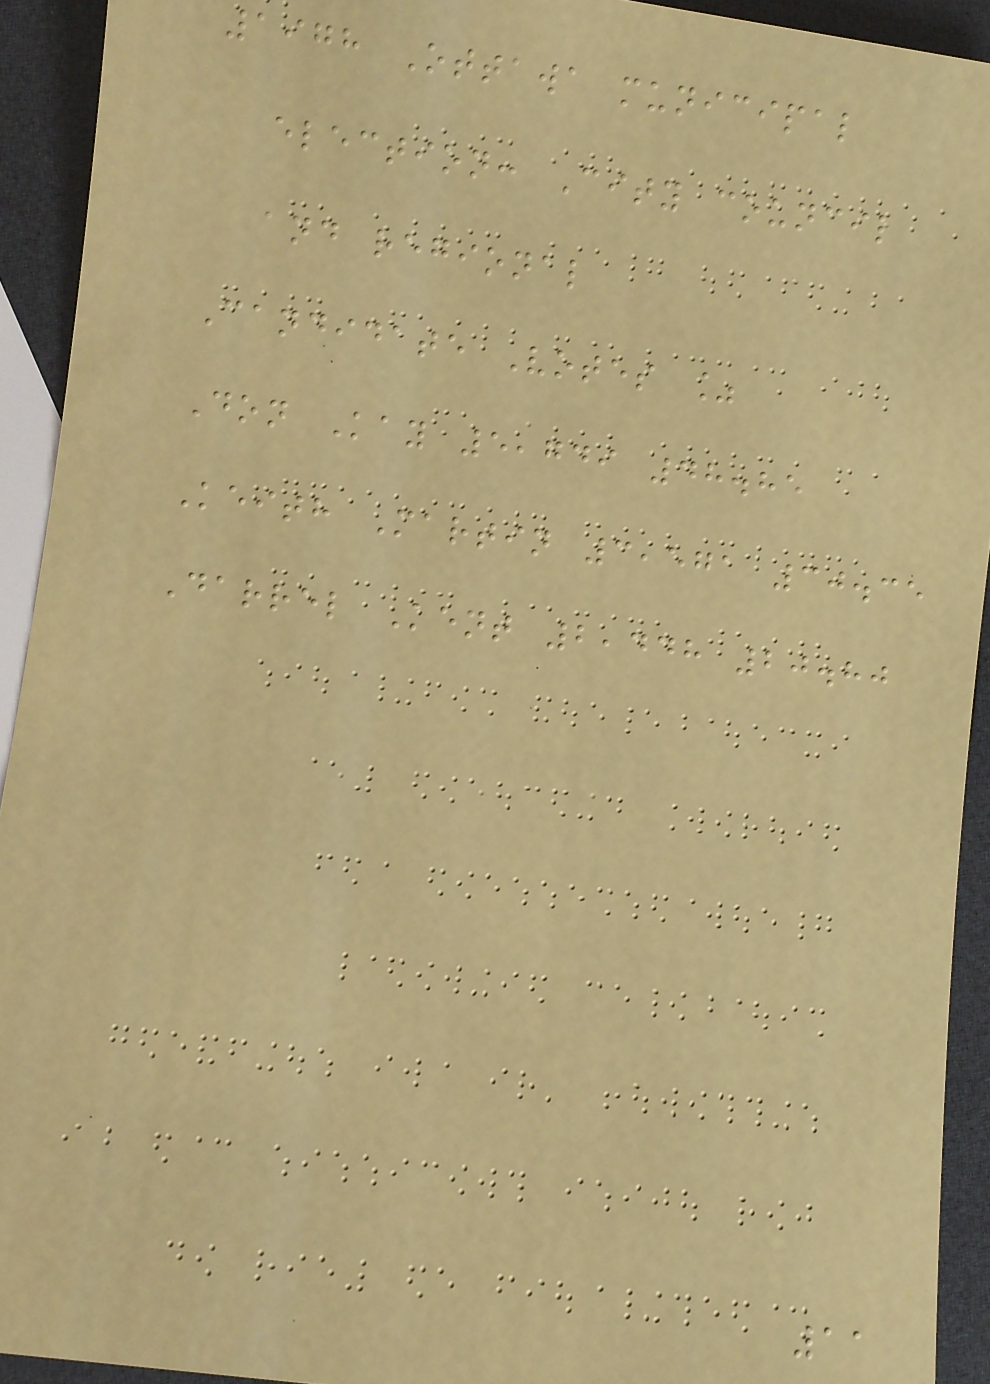1978 Ottawa municipal
election: City council
and regional
Candidate Votes %
Don Kay 5,749 48.85
Keith Martin 3,571 30.35
Darrel Kent 2,448 20.80
11
